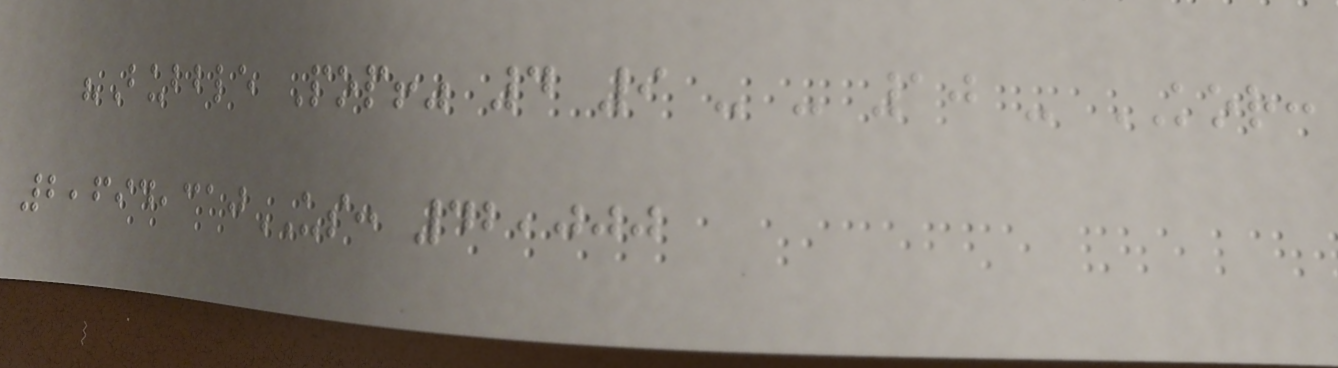"Bubble Pop!" 4 9 - - 10 - KOR:
2,694,310US: 42,000
